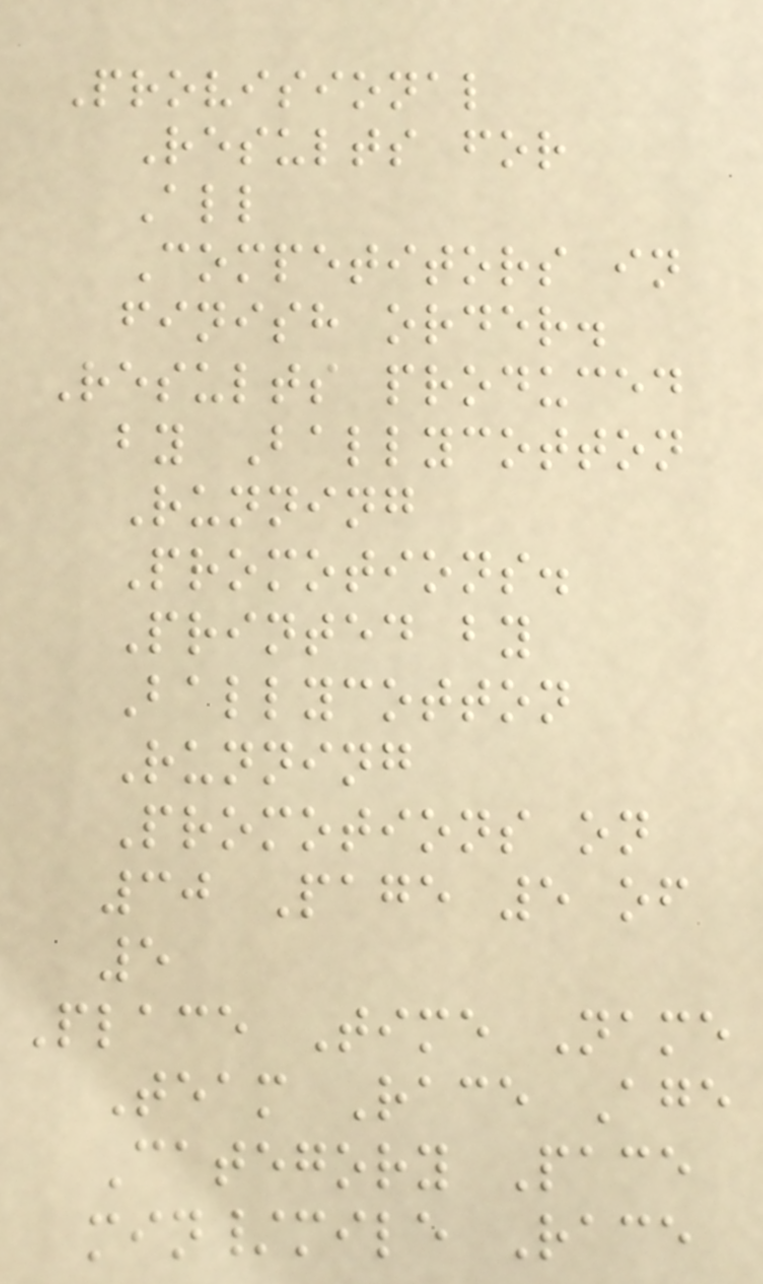Provisional
Results for
All
Competitors in
finish order.
Results produced
by Ballycotton
Running
Promotions.
Printed by
Ballycotton
Running
Promotions on
30 Page 5 of
5
Place Time Name
Team Race Age
Category Pace
min/mile Race
